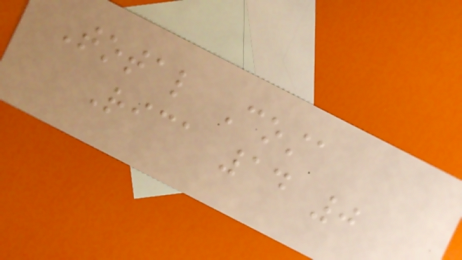Total Costa
Rica 14 0
